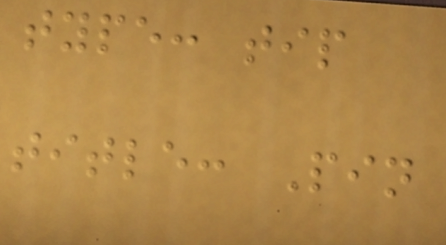type: tip
title: Pin
